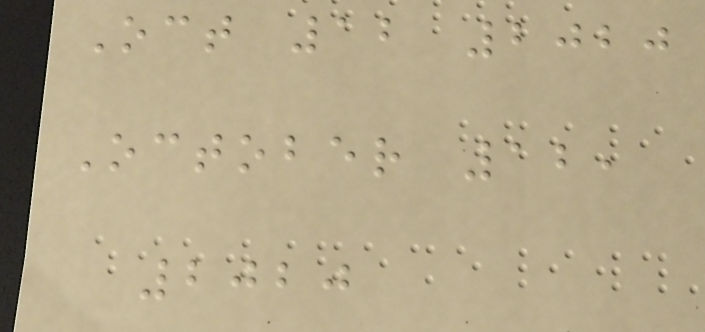Oct 12 2020
October 12,
2020
